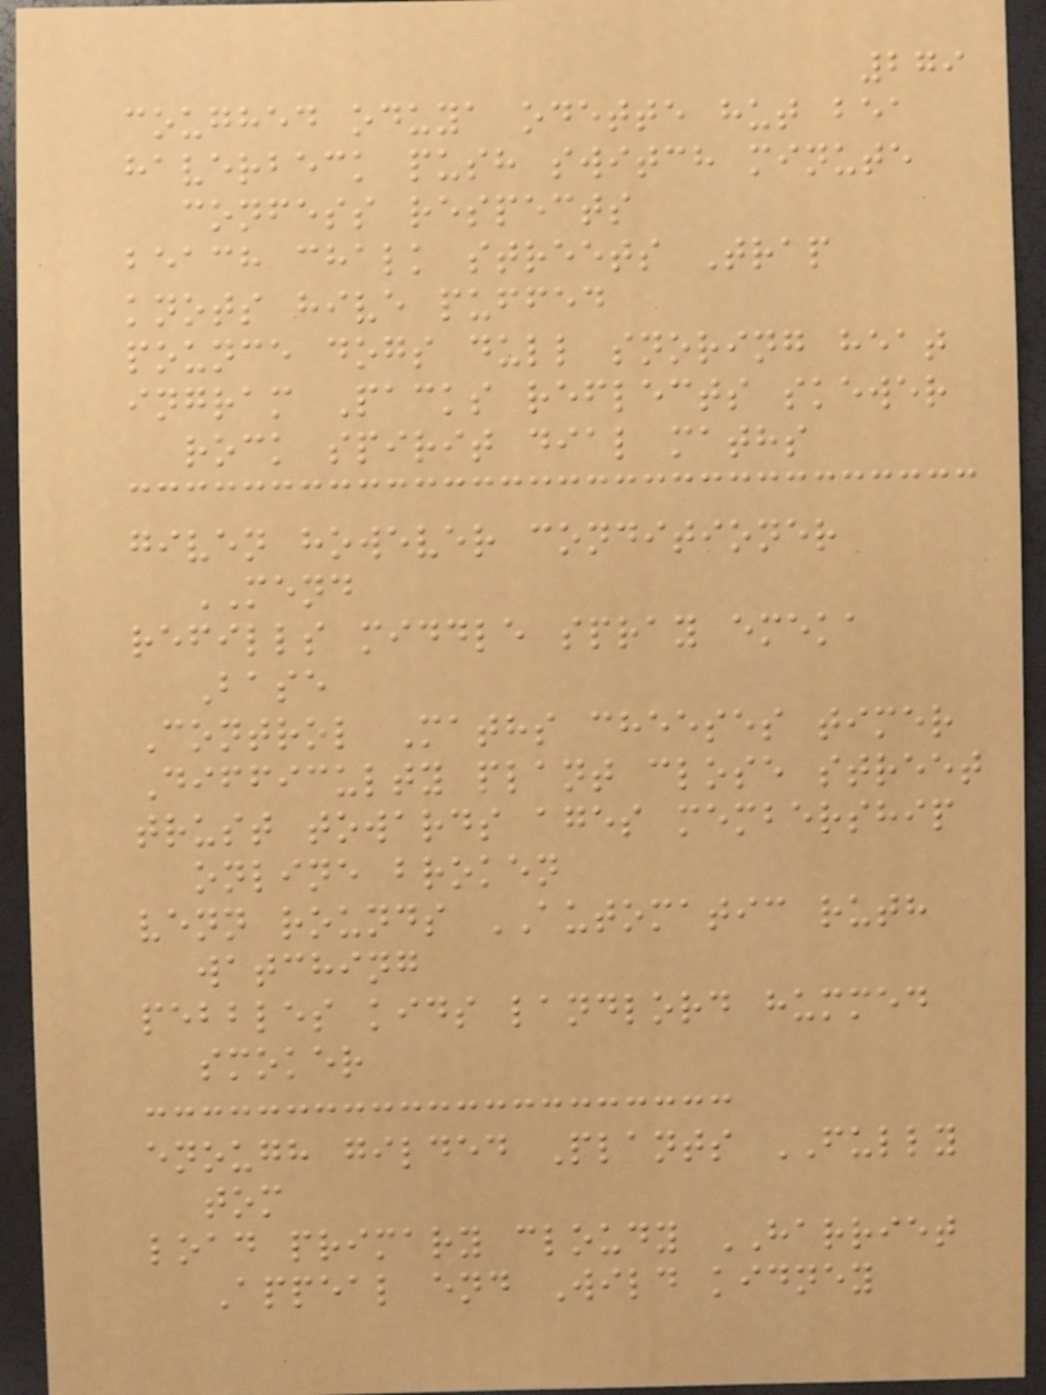279
coughed oduya odette hut bea
haverbeck push switch minute
confess respects
beach chalk streets Trap
knots hive puffed
pounce dogs dull snoring heat
ingram Packs reflects skewer
rock spirit dial maths
given however conditioner
MEND
refills middle spray emeka
Base
Control Maths cheeses timer
Difficulty plant close street
trust towards ages membership
online broken
venn rounds AUTOMATIC ruth
watching
pebbles kids landlord hummed
smoker
enough gilded Plants FULLY
tom
load primary cloudy HARRIET
Appeal end Wild kidney
